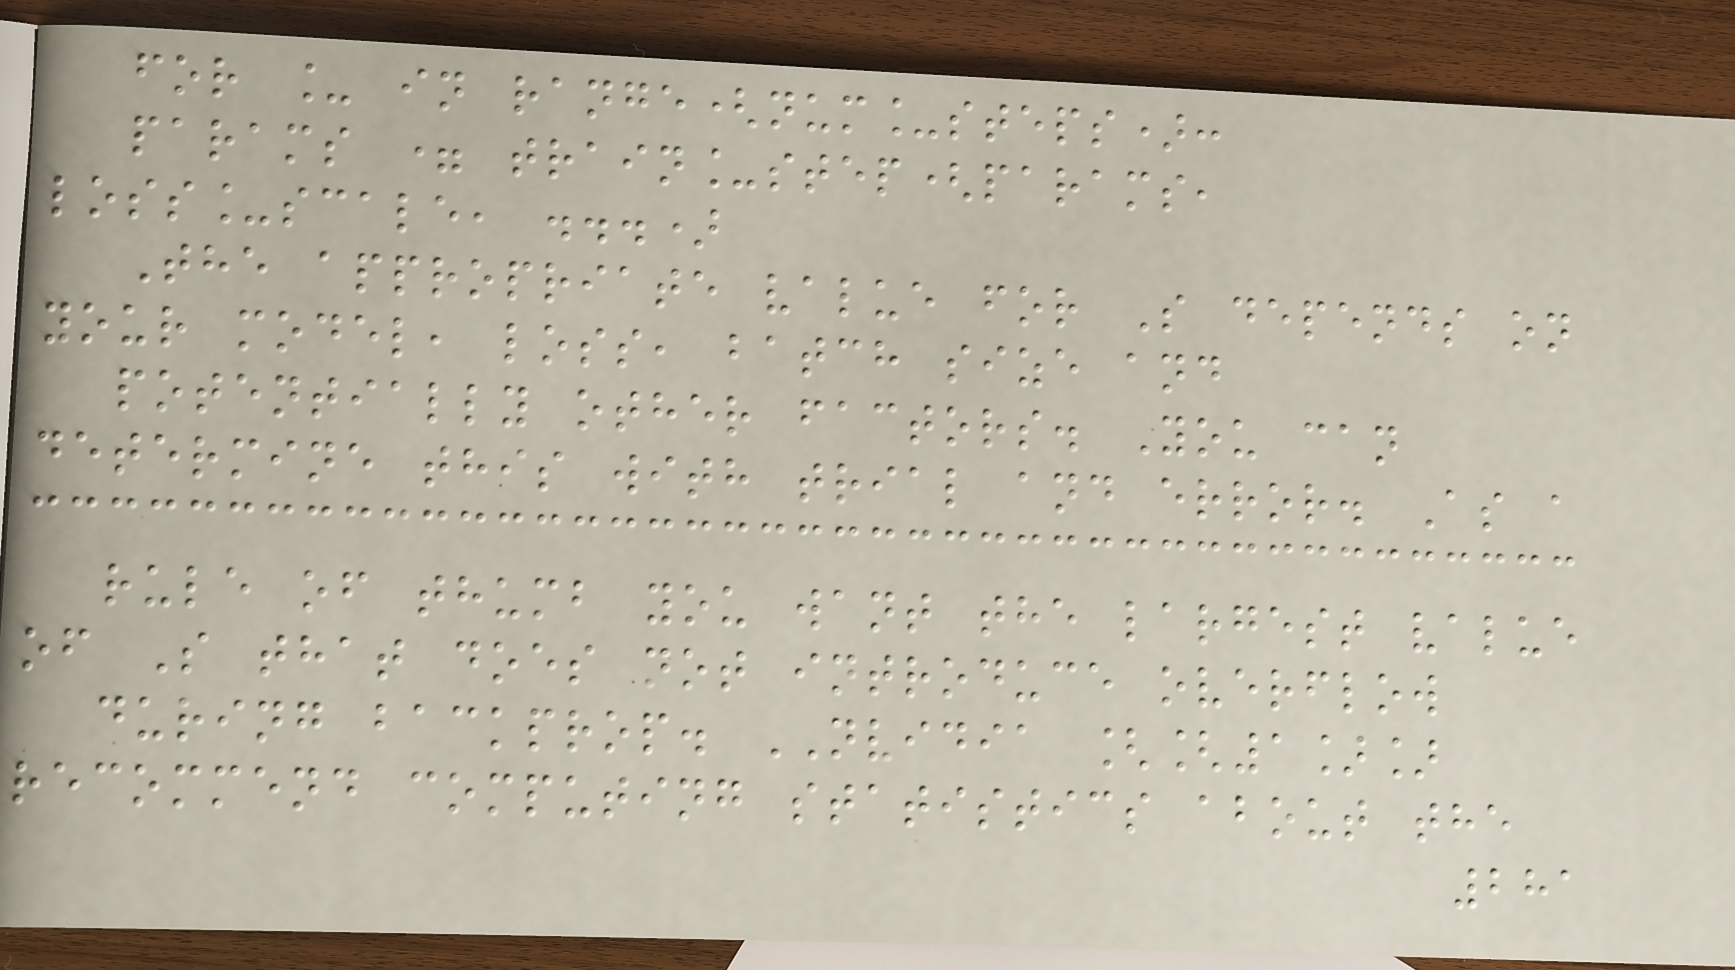for _ in range(num_steps):
params = train_step(params,
loss_scale, ...)
The appropriate value for S depends on
your model, loss, batch size and
potentially other factors. You can
determine this with trial and error. As a
rule of thumb you want the largest value
of S that does not introduce overflow
during backprop. NVIDIA [[1]]
recommend computing statistics about the
281
